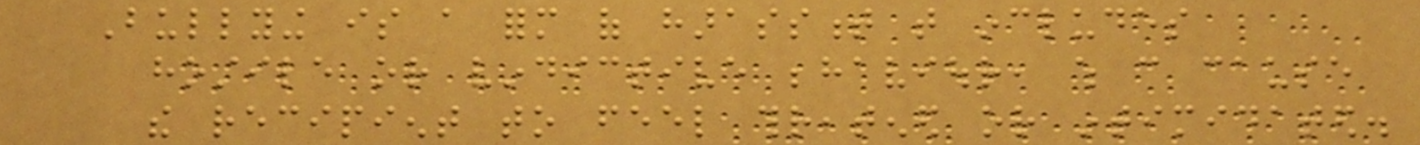Bullying is a form of harassment that includes
hostile or vindictive behaviour, which can cause
the recipient to feel threatened or intimidated.
